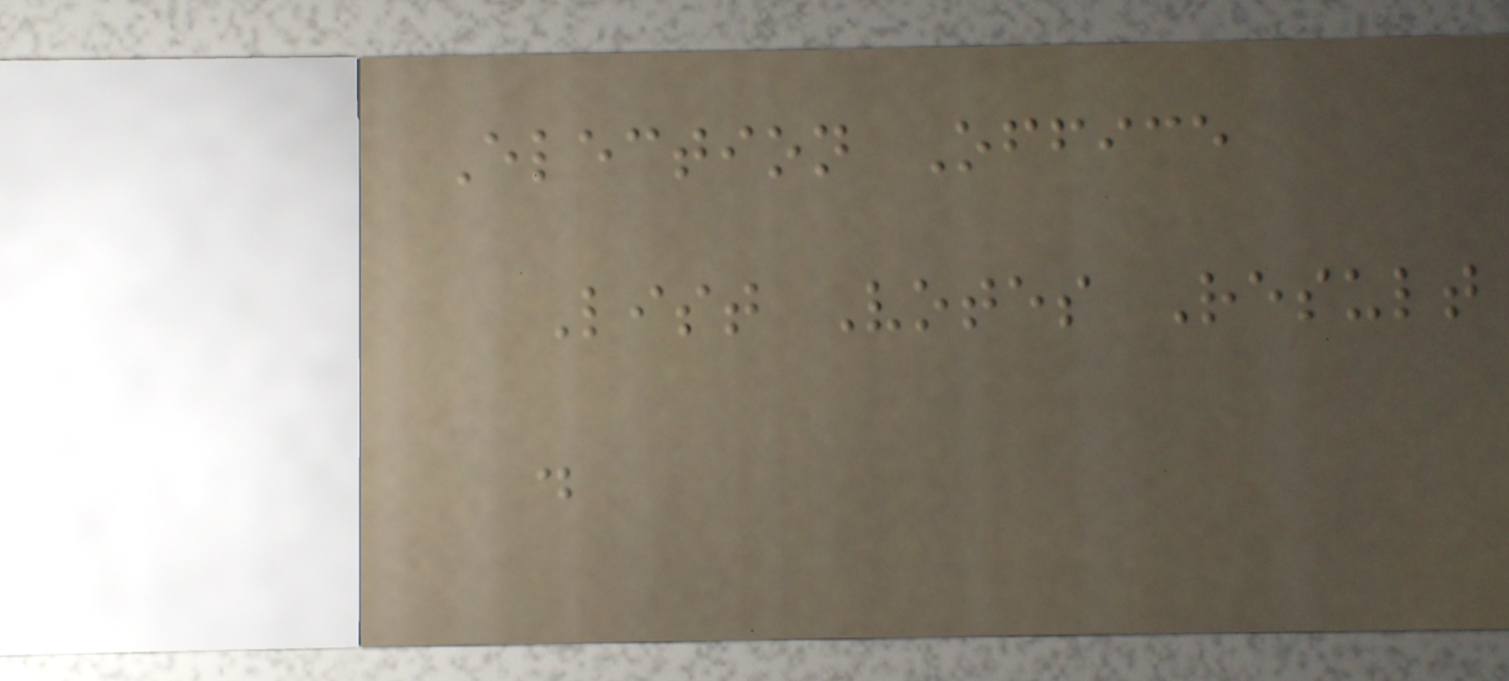Election Office
List Votes Result
.
